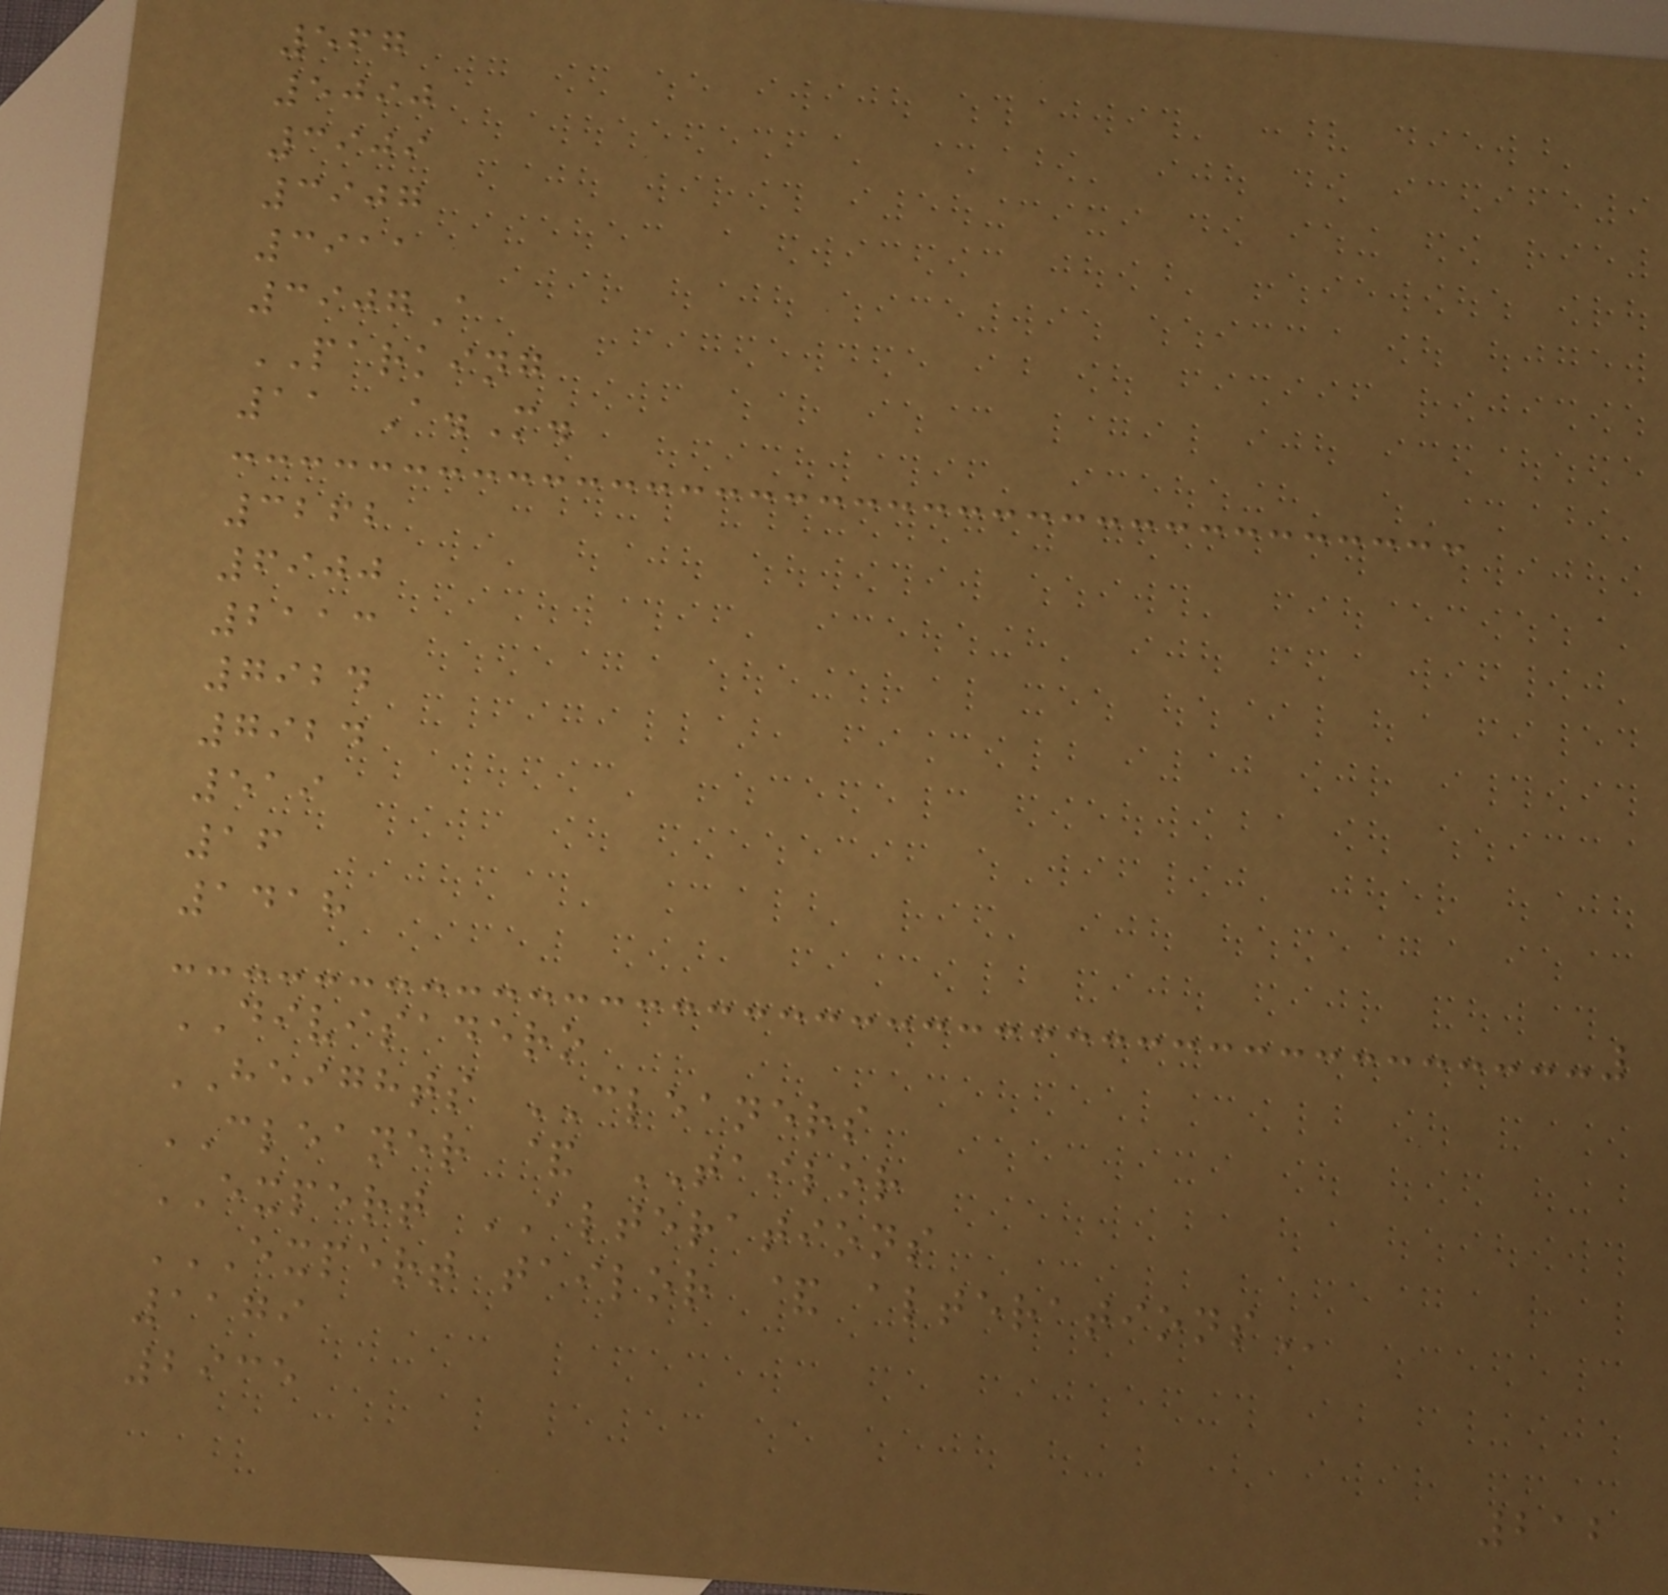567
5090
3909
3907
3911
3907A
PARKING
11 A.M.
3262
6900
2113
7924
7924
519
16
1418
DIVISADERO
HEIGHTS CLEANERS
CLEANER & TAILOR
EXPERT ALTERATIONS
EXPERT TAILOR & ALTERATIONS
1179
2935
212
